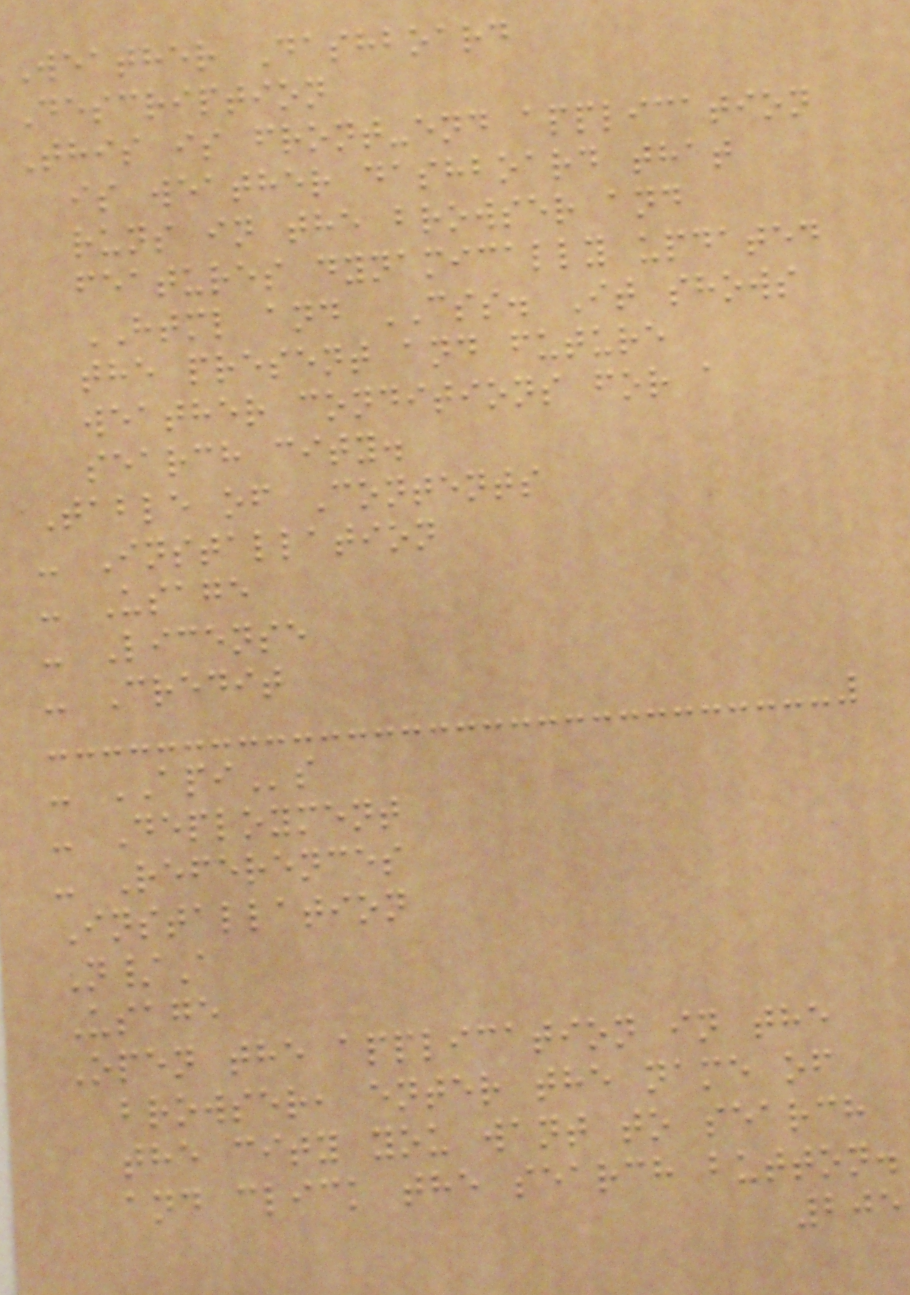Weather Dashboard
Description
This is front-end application
is weather dashboard that
runs in the browser and
features dynamically updated
HTML and CSS. It shows
the present and future
weather conditions for a
search city.
Table of Contents
- Installation
- Usage
- License
- Credit
- APIs
- Deployment
- References
Installation
N/A
Usage
Open the application in the
browser, enter the name of
the city you want to search
and click the search button.
205
